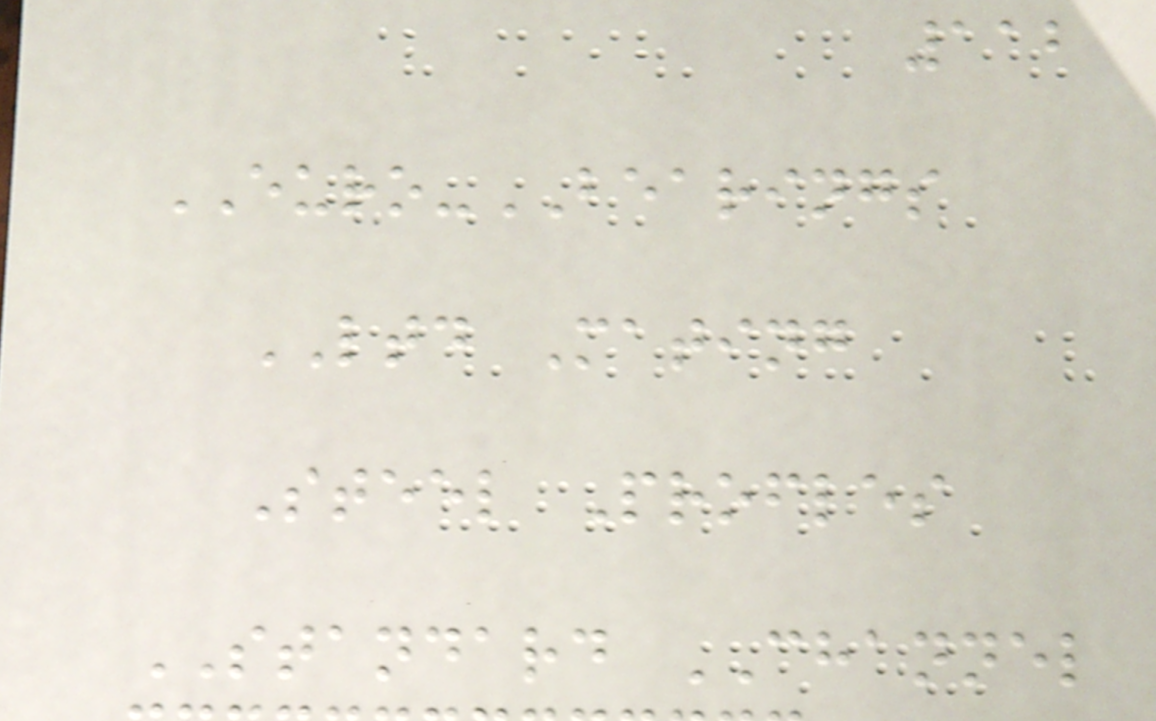112
EURO-BEARINGS
LTD Mating
Steel Profles
STANDARD CHANNEL
